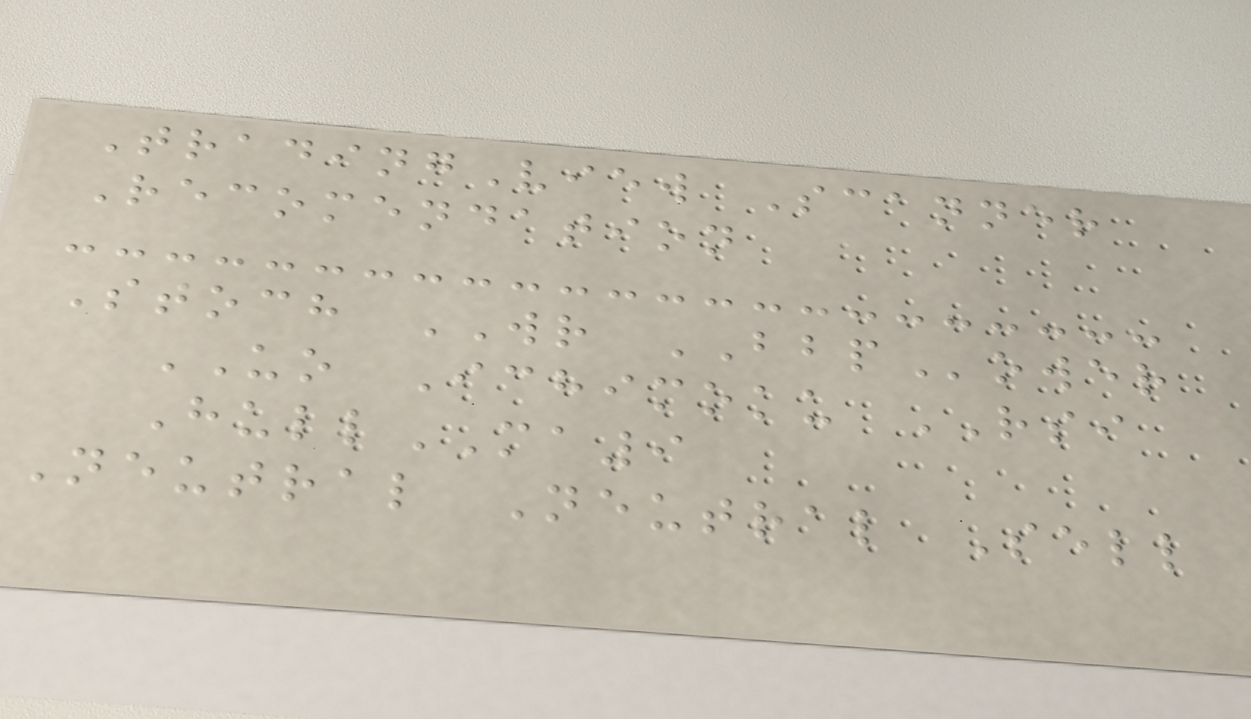TradingView Scanner
Recomendation
Stoch WR BBPower
UO Ichimoku RSI
HullMA9
Neutral Neutral Sell
